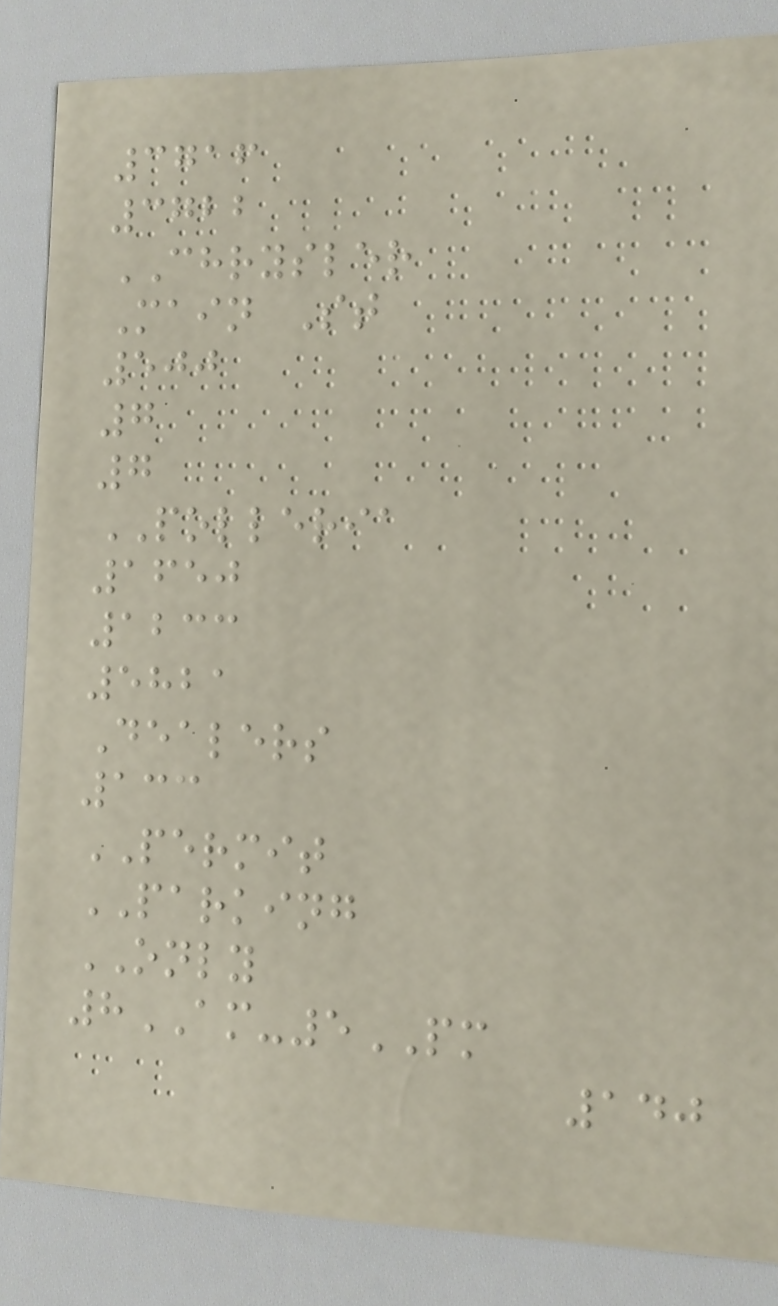3716
3722
CHRYSLER
Main St
500
7
7
POLLERIA
1650
1233
5821
Dealers
133
PERMIT
PARKING
ONLY
8AM-5PM
140
